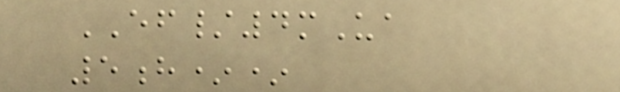EF/4mUa
5h**
